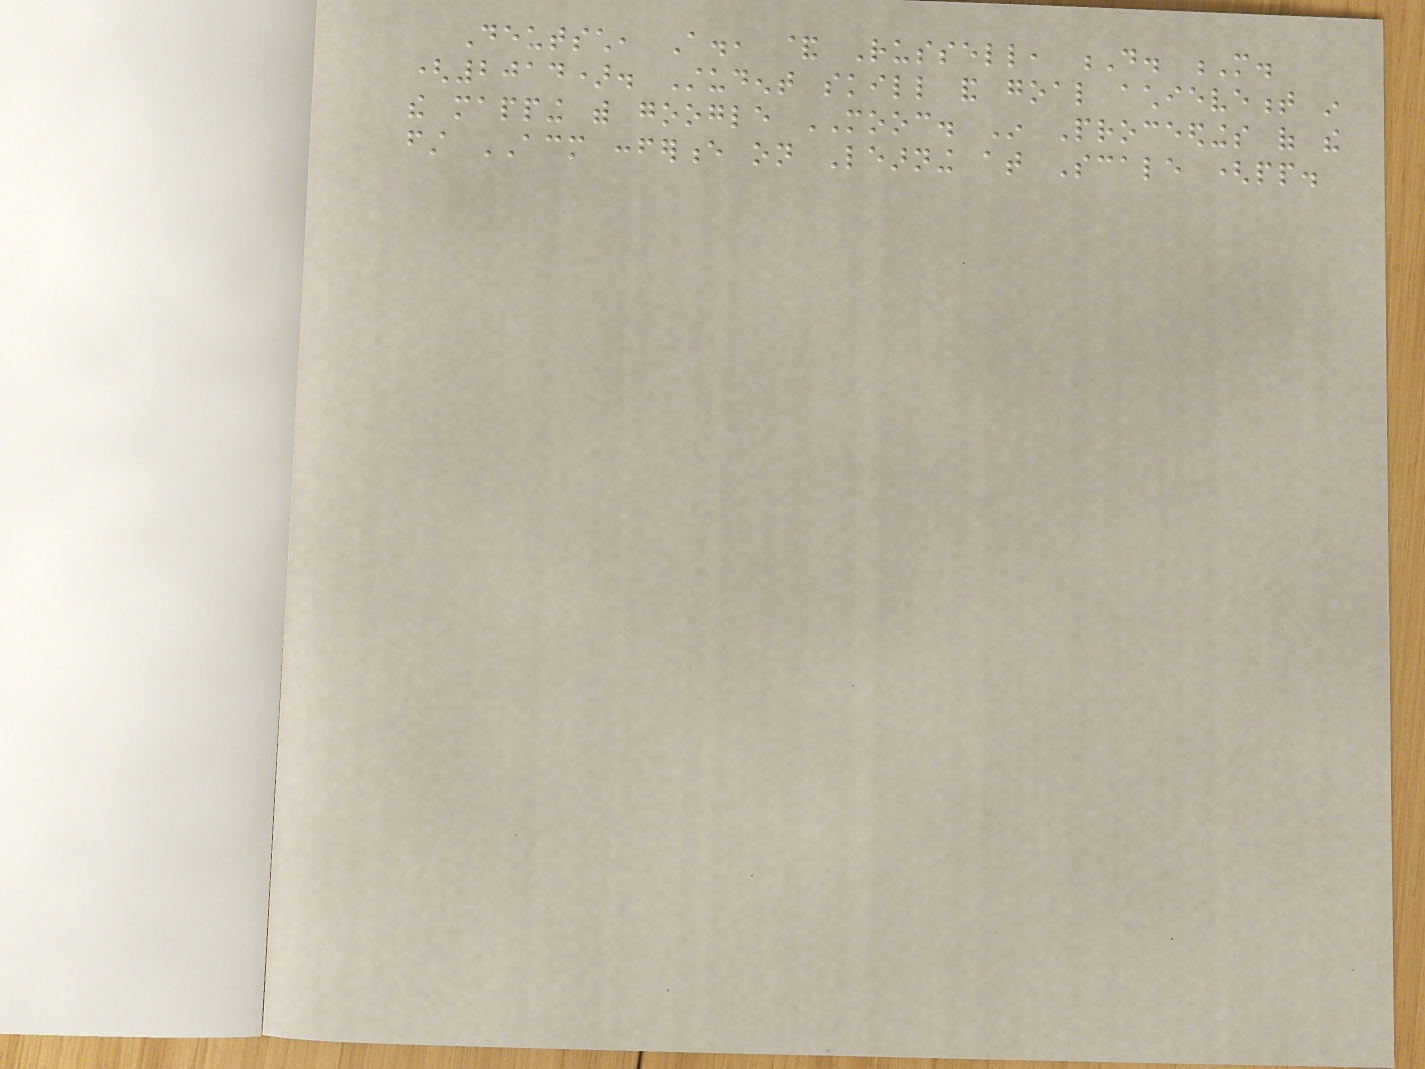Deutsch, A., & Russell, D. M.
(2014). Student skill and goal achievement in
the mapping with google MOOC. In Proceedings of the
first ACM conference on Learning at Scale (pp.
